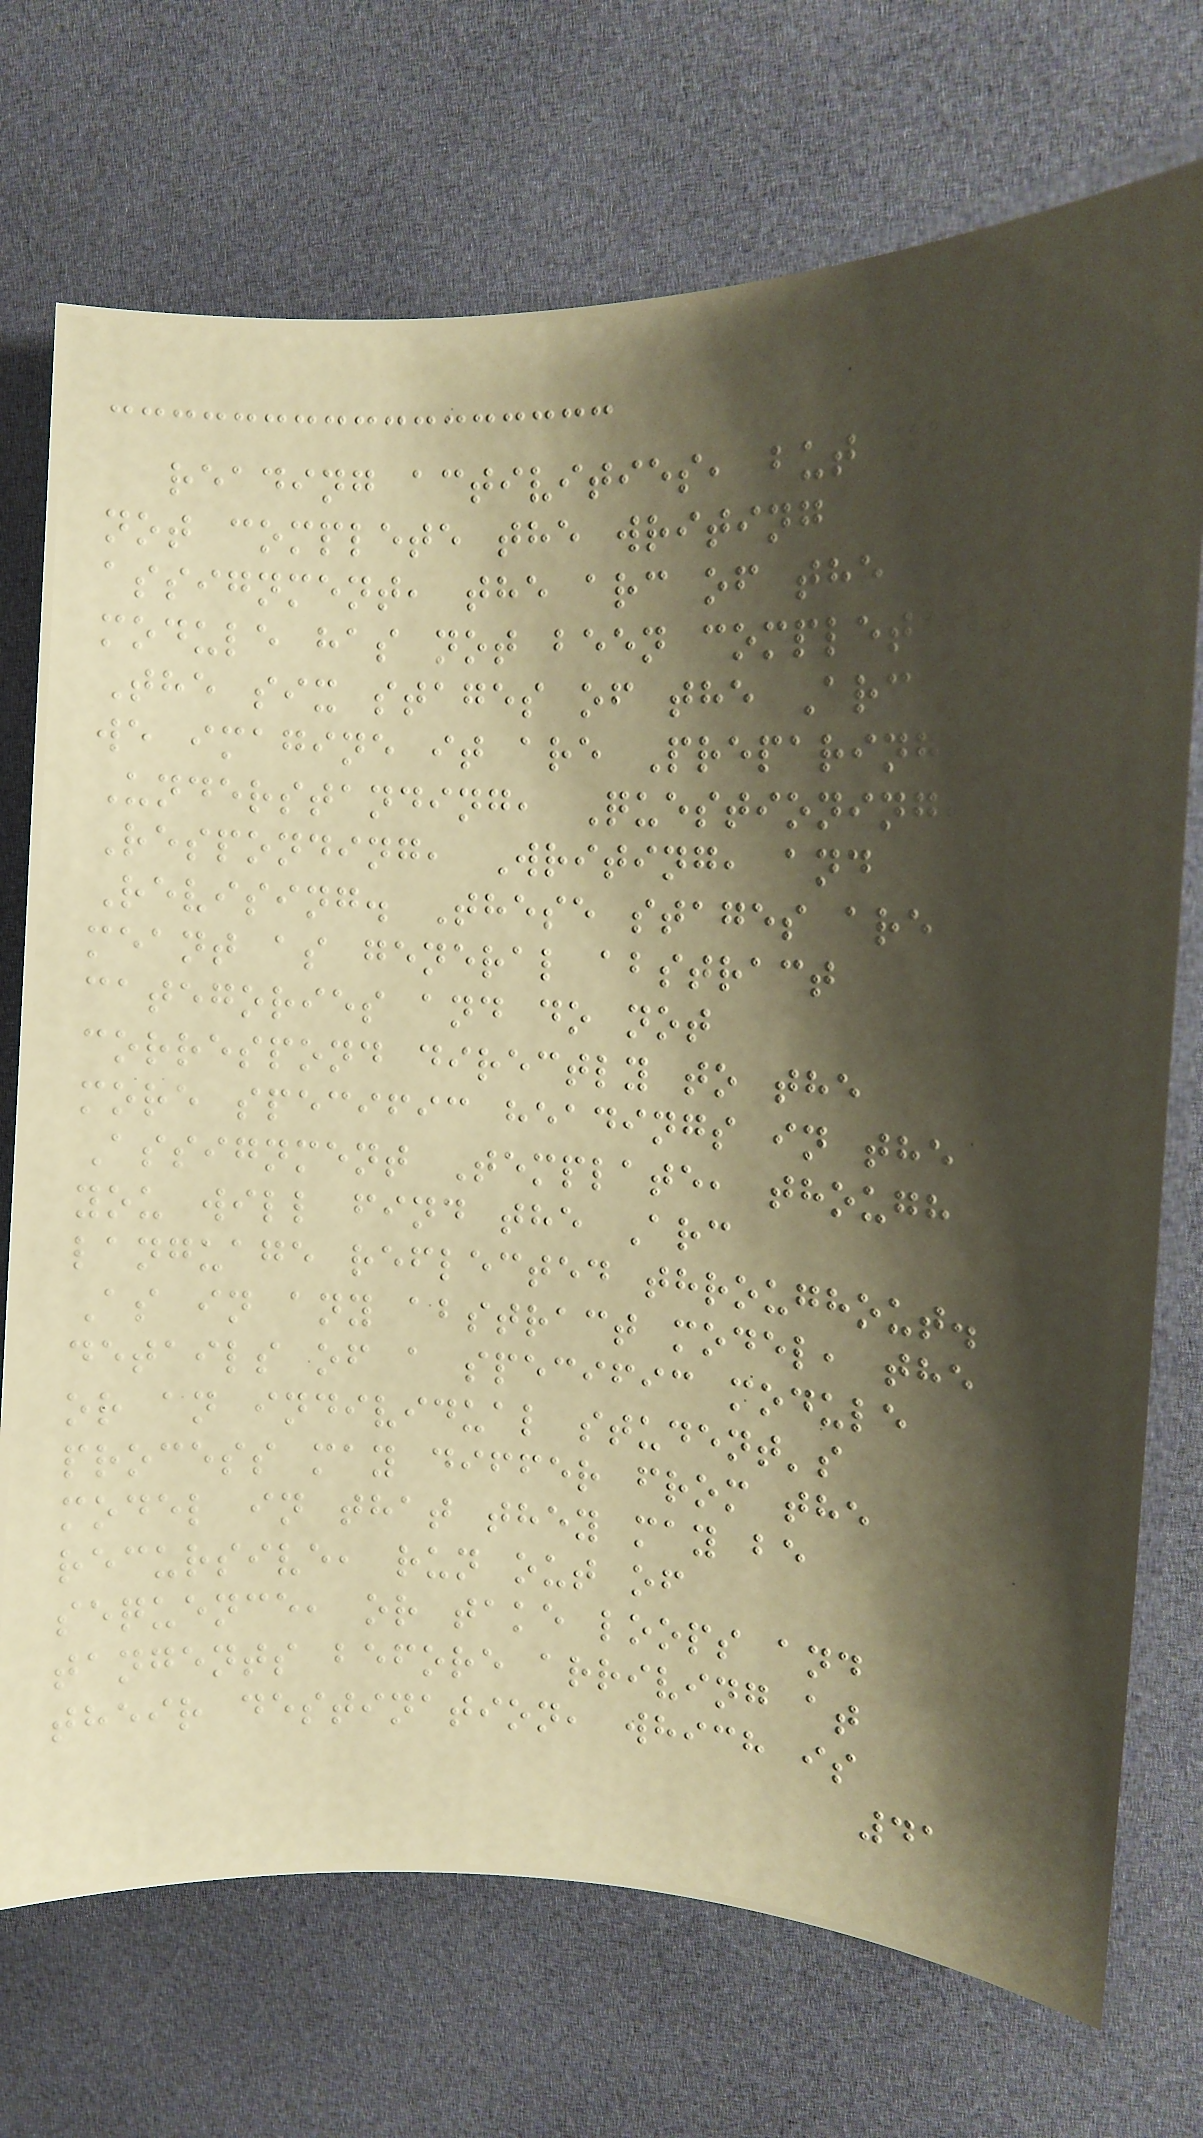reading activities, but does
not complete the writing
assignment, the arc of the
module has not been completed.
The six stages of the Arc as
we imagine it are Preparing,
Understanding, Questioning,
Responding, Writing, and
Revising. These stages are
meant as general abstract
categories and do not
correspond directly to the
more specific headings in the
Assignment Template, though
you will find the Arc
language reflected throughout.
As in any abstract model, the
details of a specific module
or an individual student's
process may differ from the
model in that they may be
recursive, run out of
sequence, or take loops and
tangents before arriving at
their destination, which is
41
